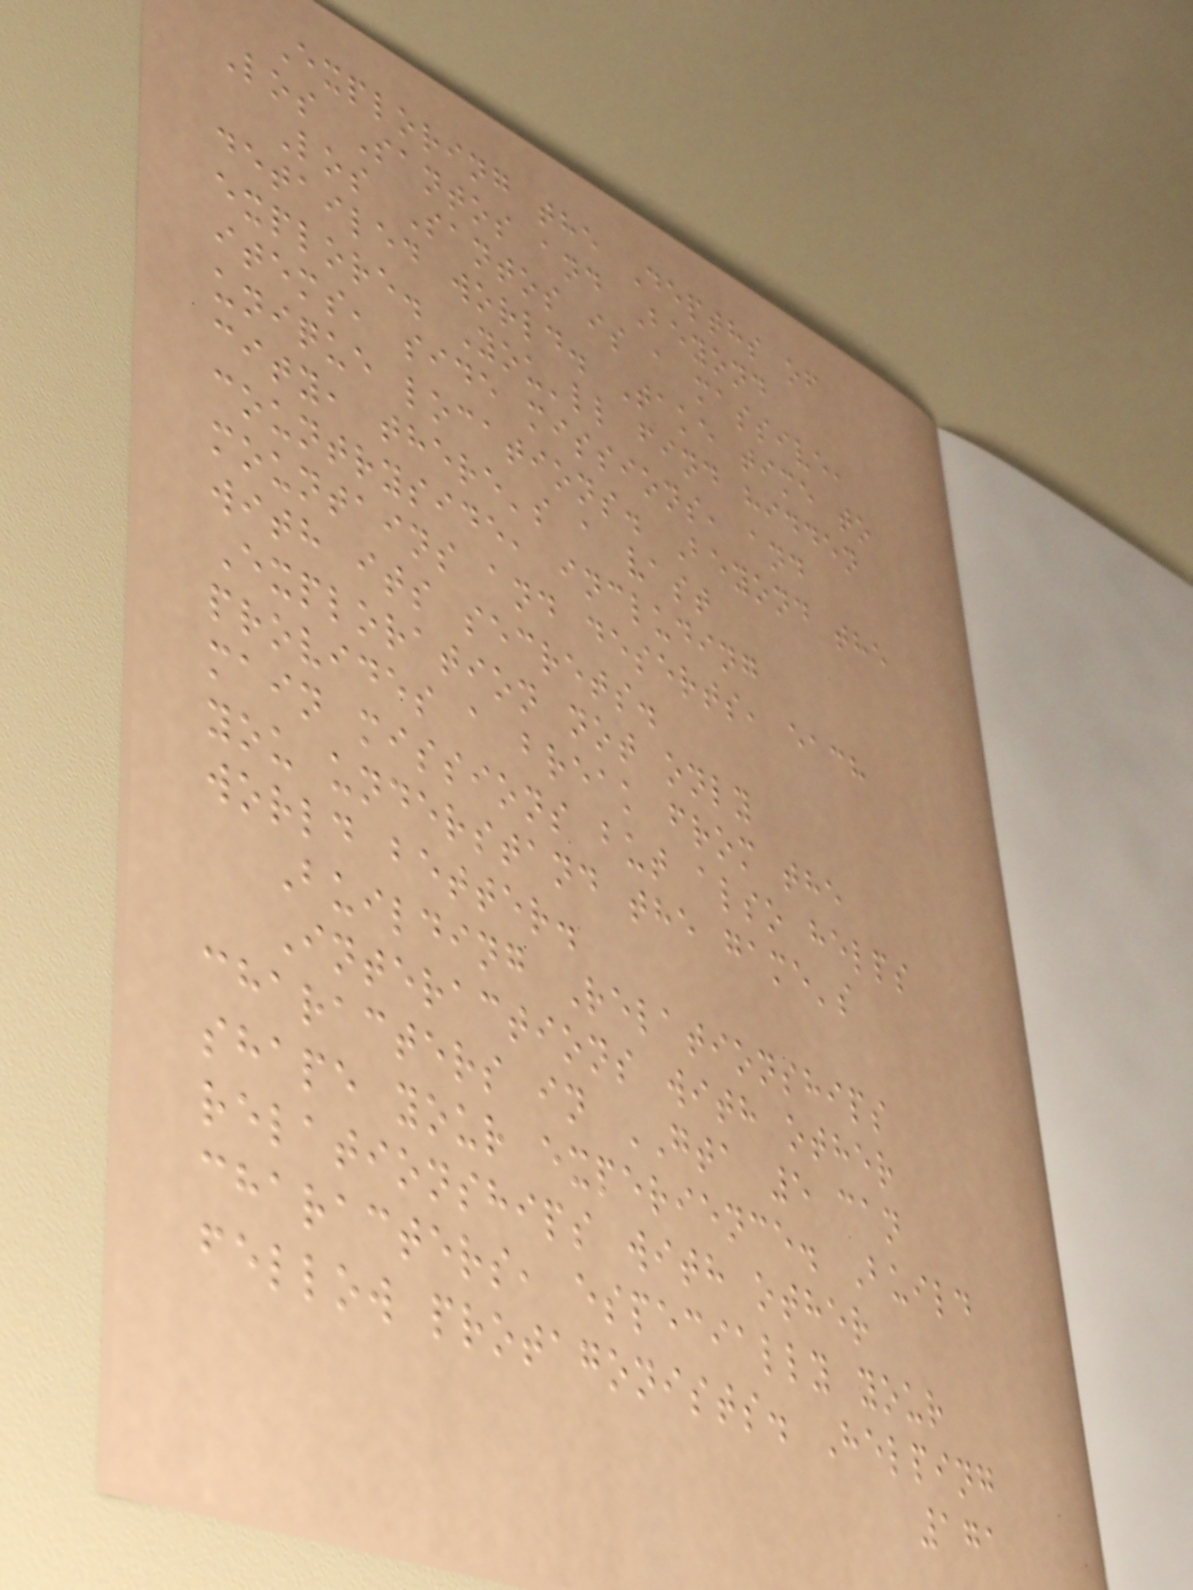Exploring the Depths of
Los Santos and Beyond
Los Santos is a massive,
detailed world. Take time to
explore. You'll find hidden
items, side missions, and
unique locations. Beyond the
city, there's a vast
countryside, including
mountains and deserts, each
with its secrets.
Exploration not only
provides a break from the
main missions but also helps
you understand the game's
world better.
Building Relationships
Interactions with other
characters in GTA 5 can
shape your experience. Build
relationships with other
characters, especially your
fellow protagonists. Helping
171
